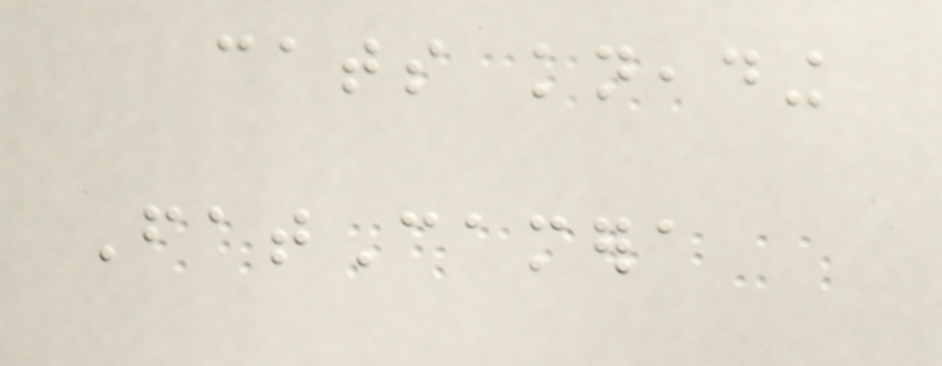cats kneading
FatCamera
